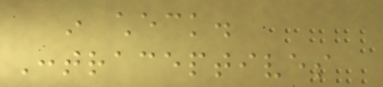in check.
Contraceptives
